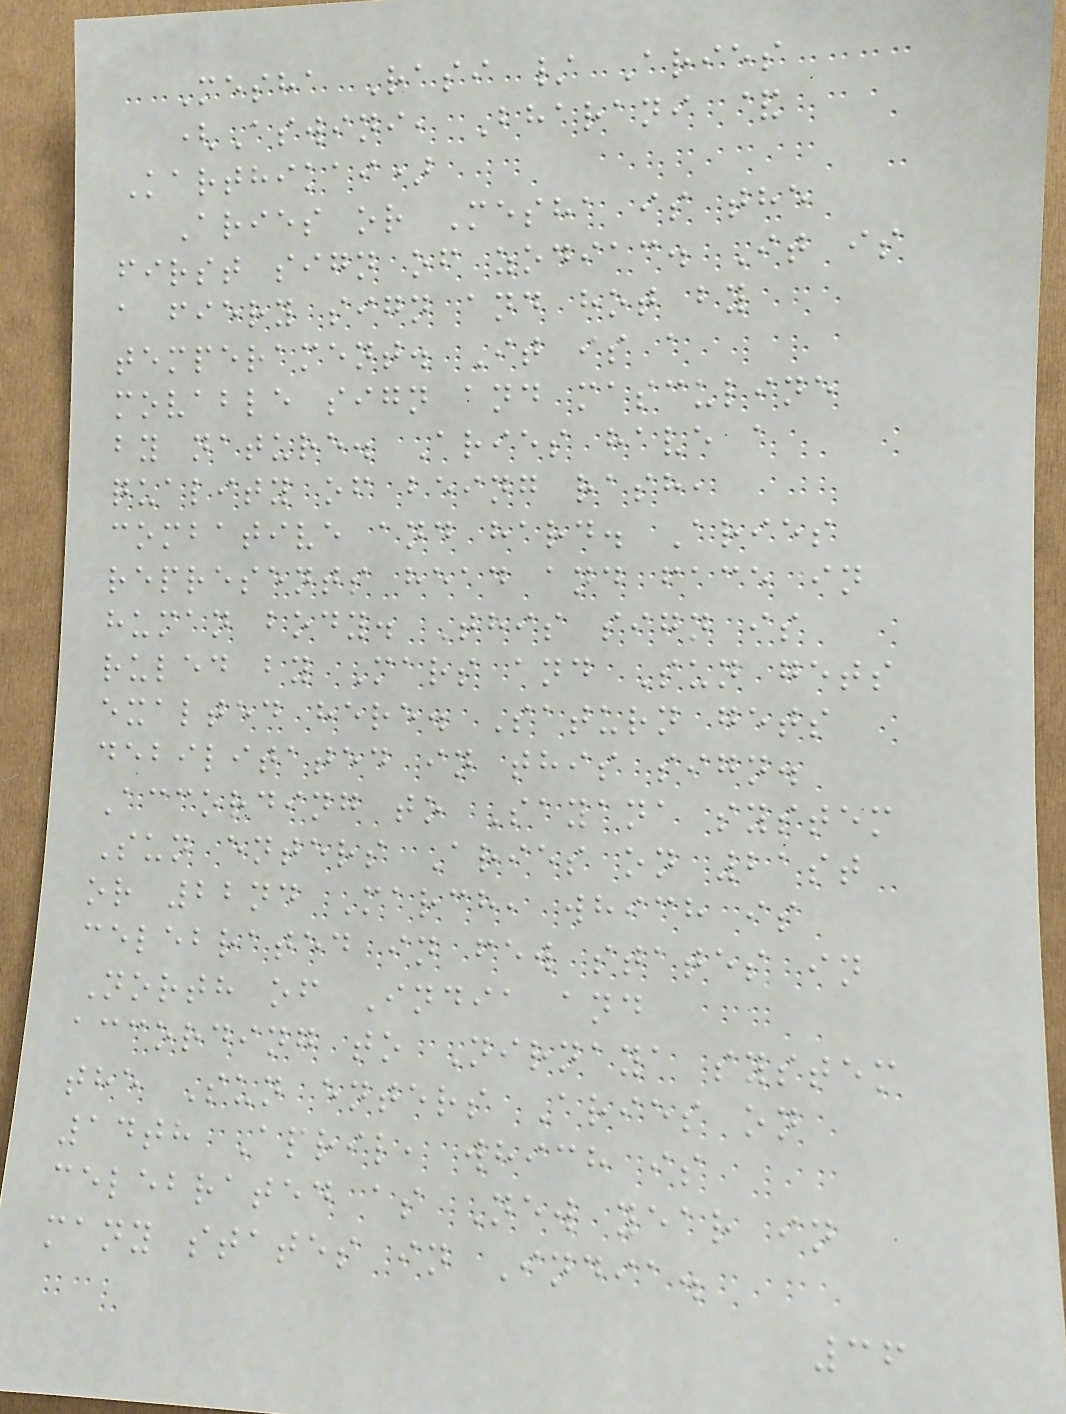Mesha Rasi / Aries
(Aswini, Bharani &
Karthikai)
Aries or Mesha is the
first sign of zodiac. It is
a fiery sign and hot by
temperament. It is a
movable sign and masculine
by nature. Aries have a
quality of being rash,
combative and hard. Aries
represents head and face in
human body. This sign is
ruled by Mars and Sun gets
exalted here. Saturn gets
debilitated in this sign.
According to Sayana system
Sun enters Aries on 21st
or 22nd March, which is
celebrated in few states in
North of India and
according to Nirnaya system
the Sun enters Aries on
14th April, which is
celebrated as New year in
many states in India.
36
